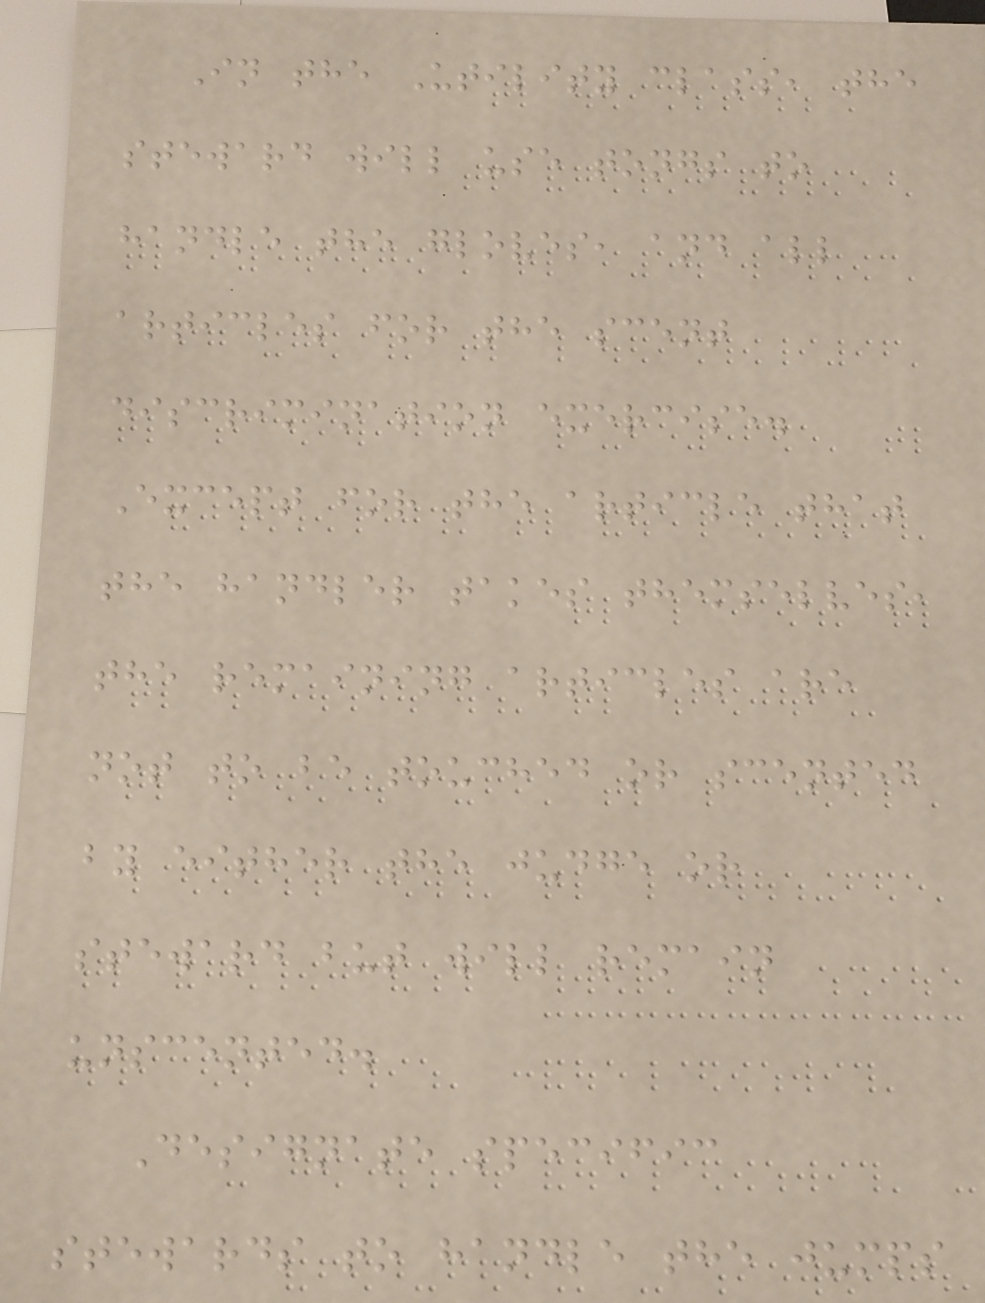In the Utility class, the
steward will use tongs to
handle the gloves, and all
articles for the scent
discrimination exercise.
Except for the article that
the handler takes themselves,
the remaining articles are
not to be touched or scented
by either the judge or
steward but will remain
unscented.
Designate specific
stewards to handle the jumps
